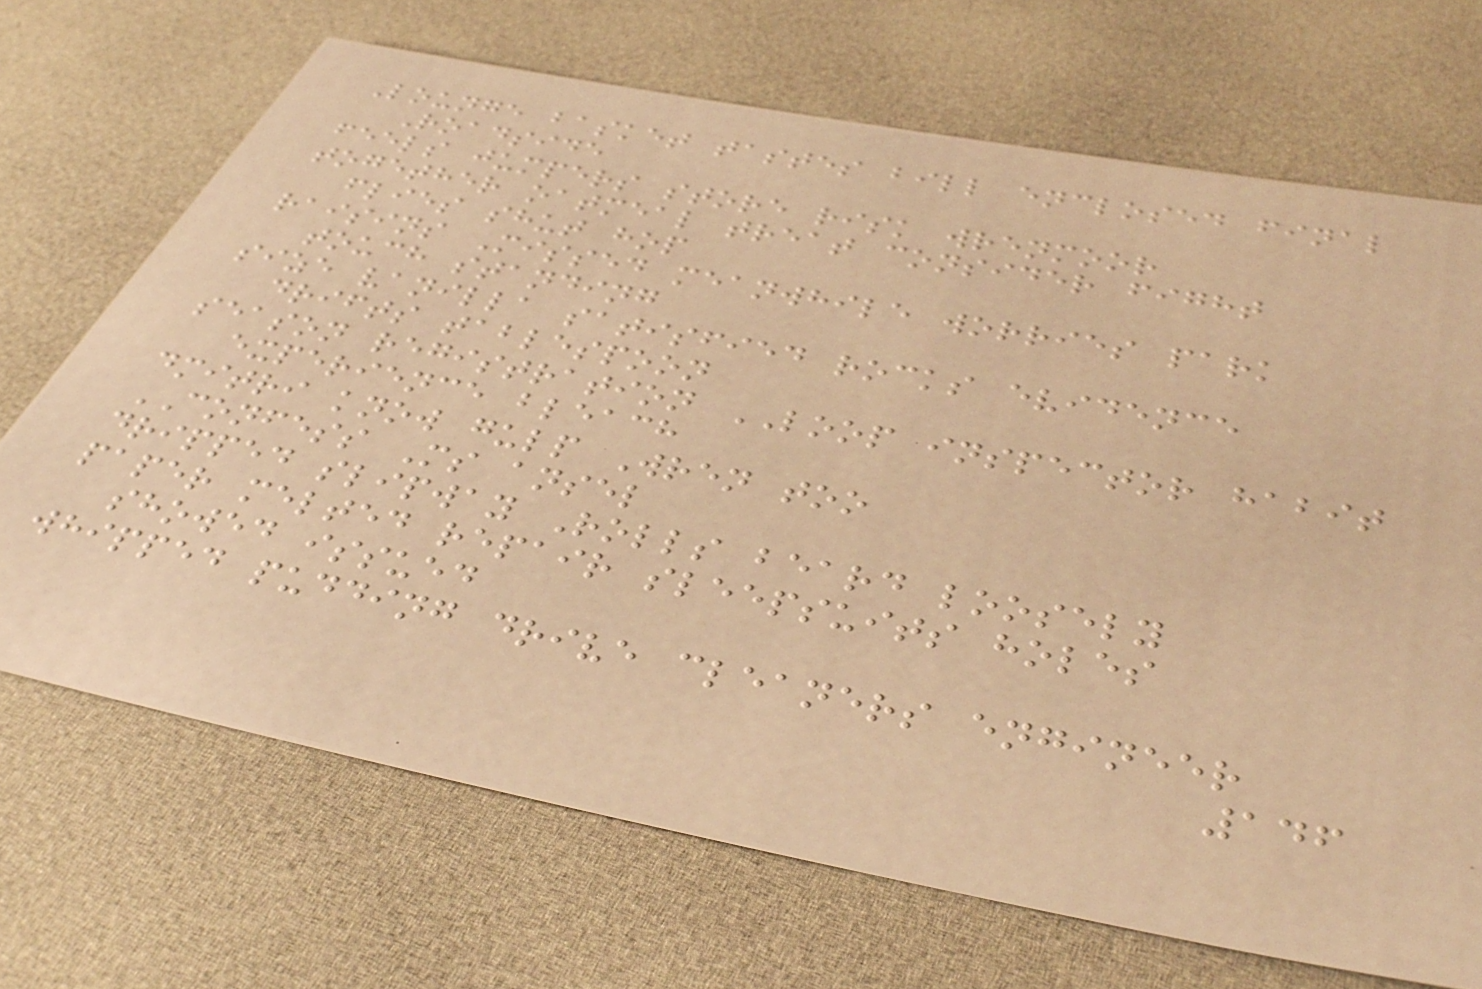Lounge basket tastes bill enclosed final
Roadside
feels jumpers store risk wrenmoor
together oatmeal treat consider fight
flies shut hop
raisins Missed meanwhile worries park
touch standing
size vanilla satisfied rocks evidence
drifts tablespoon
season registration LOOP inspector habit
experience bleach
dmitri know gulp Wren too
CONFESS Ms ansel
dripped slipway Rolls beard loosely
paper melted repair sleepsuits holes
showed issued
whipped pudding drive cleaners engineer
146
